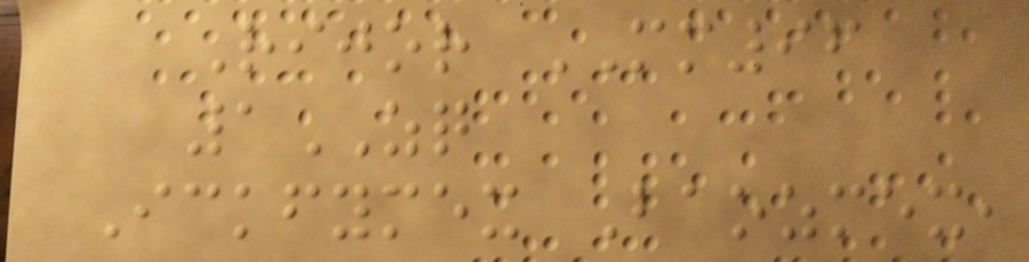Rijor MM96
1ZQ
Ickfymex Baozmex,
